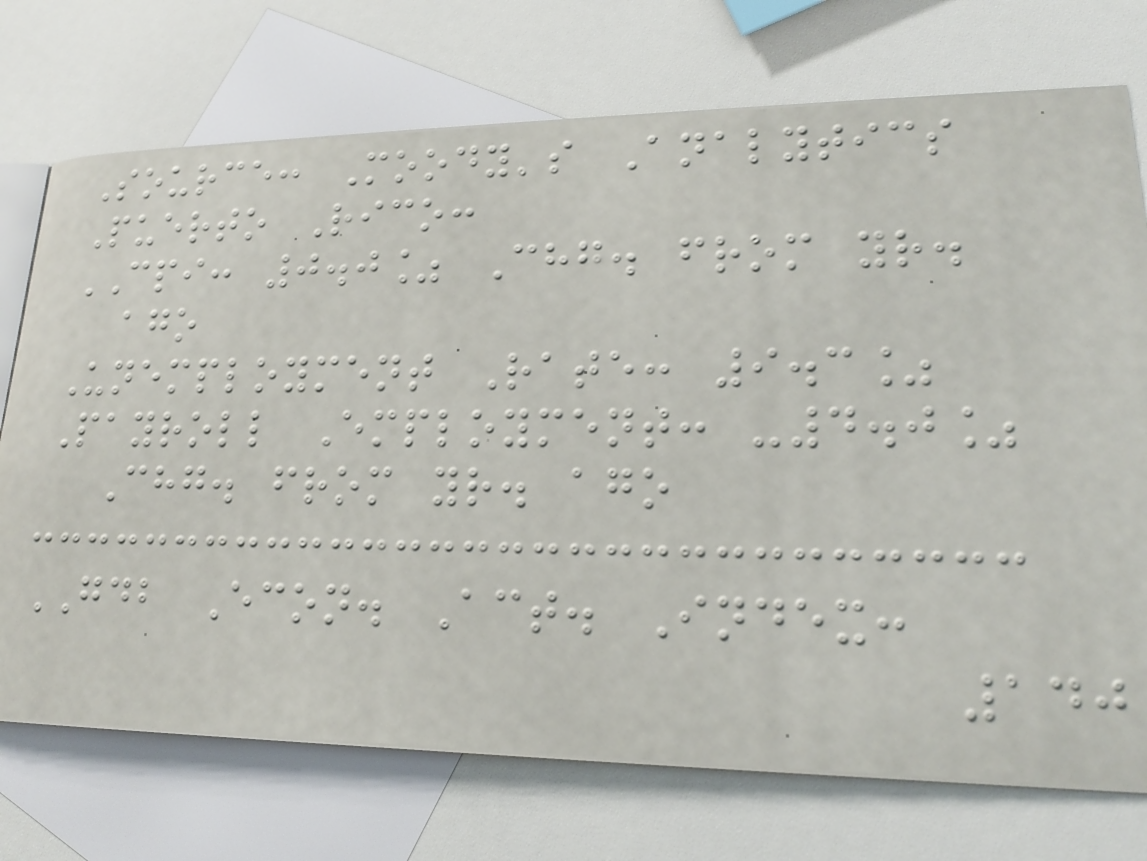Source: Moody's Analytics
Puerto Rico:
CPI: 0.0% Chg. from yr.
ago
Unemployment Rate: 9.3%
Payroll Employment: -4.0%
Chg. from yr. ago
GDB Econ. Act. Index:
140
